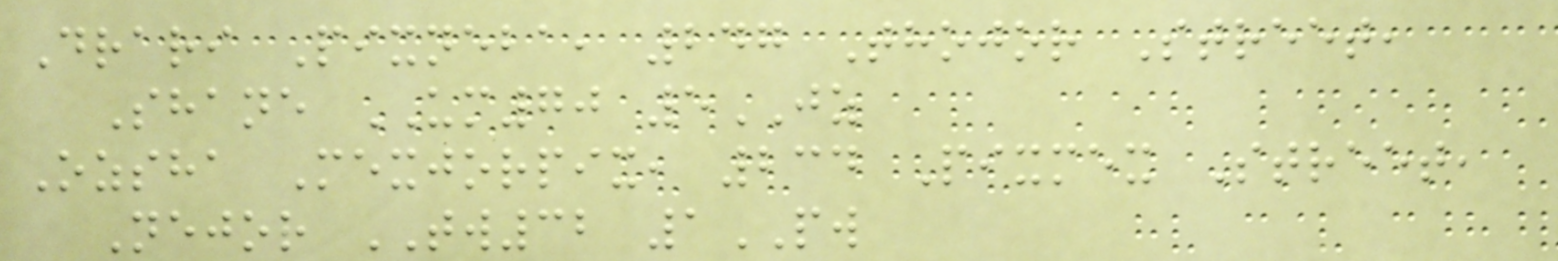Drari Pixneba, 247 Thojor Street,
Shane UM70 5JZ
Ozsha Mexjorpix, 234 Pixmex Street,
Nejor TW32 1PW
